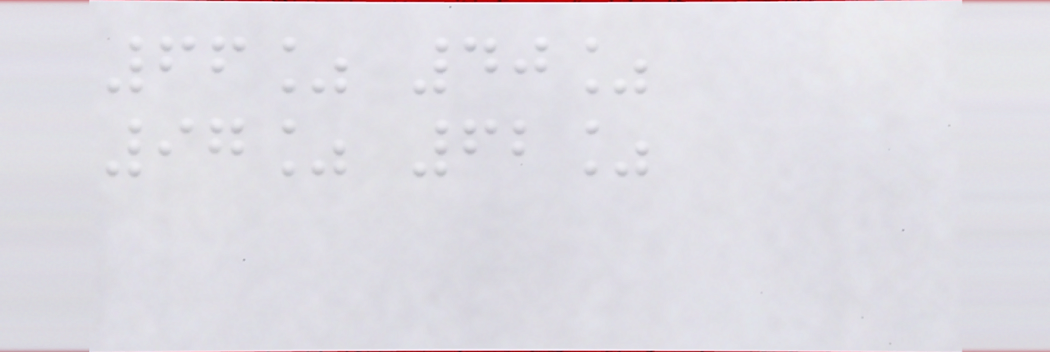66% 40%
97% 62%
